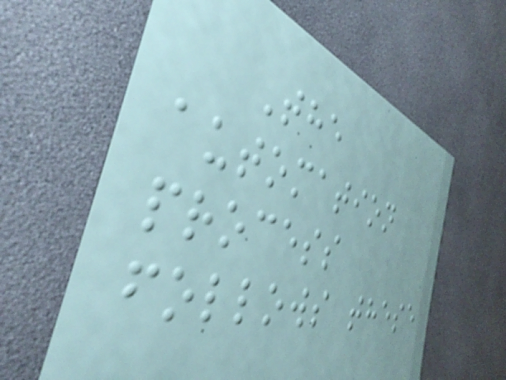The
automation
process
follows these
